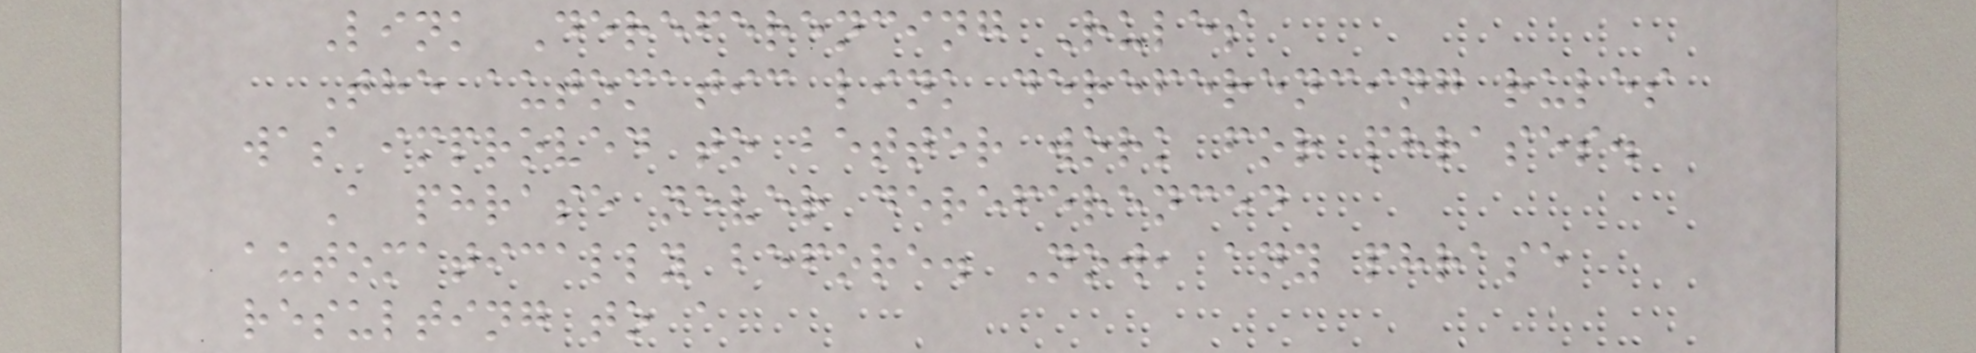Link Dereferencing Rules
The automatic link dereferencing rules
was improved to better work for phrases.
A phrase never dereferenced
automatically before. Now, any phrase
resulting to a
